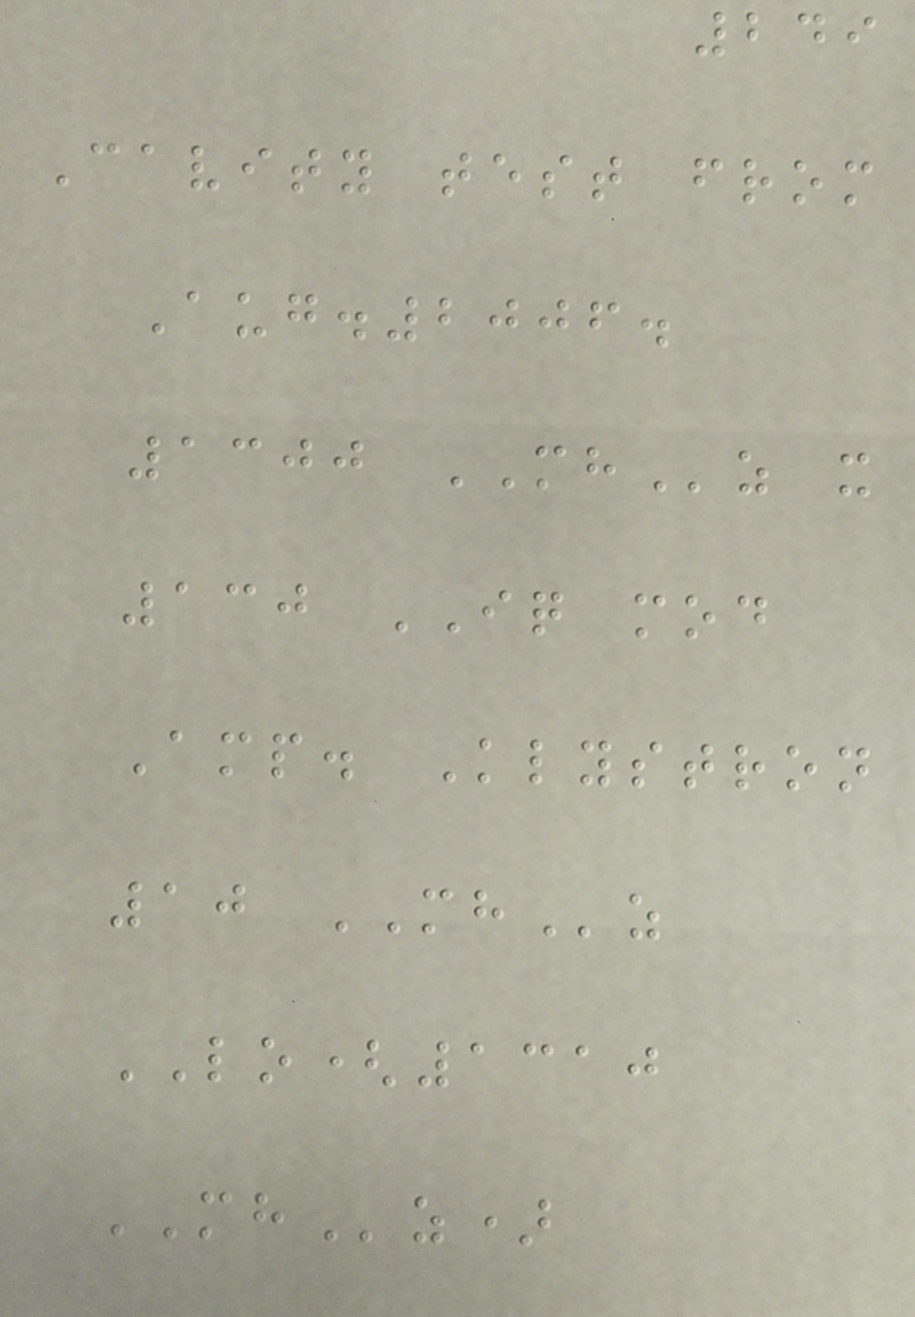249
Cavity test from
Aug.2006.
1300 MHz x
130 IQ mod
Amp. Klystron
10 MHz
LO(1310
MHz)
